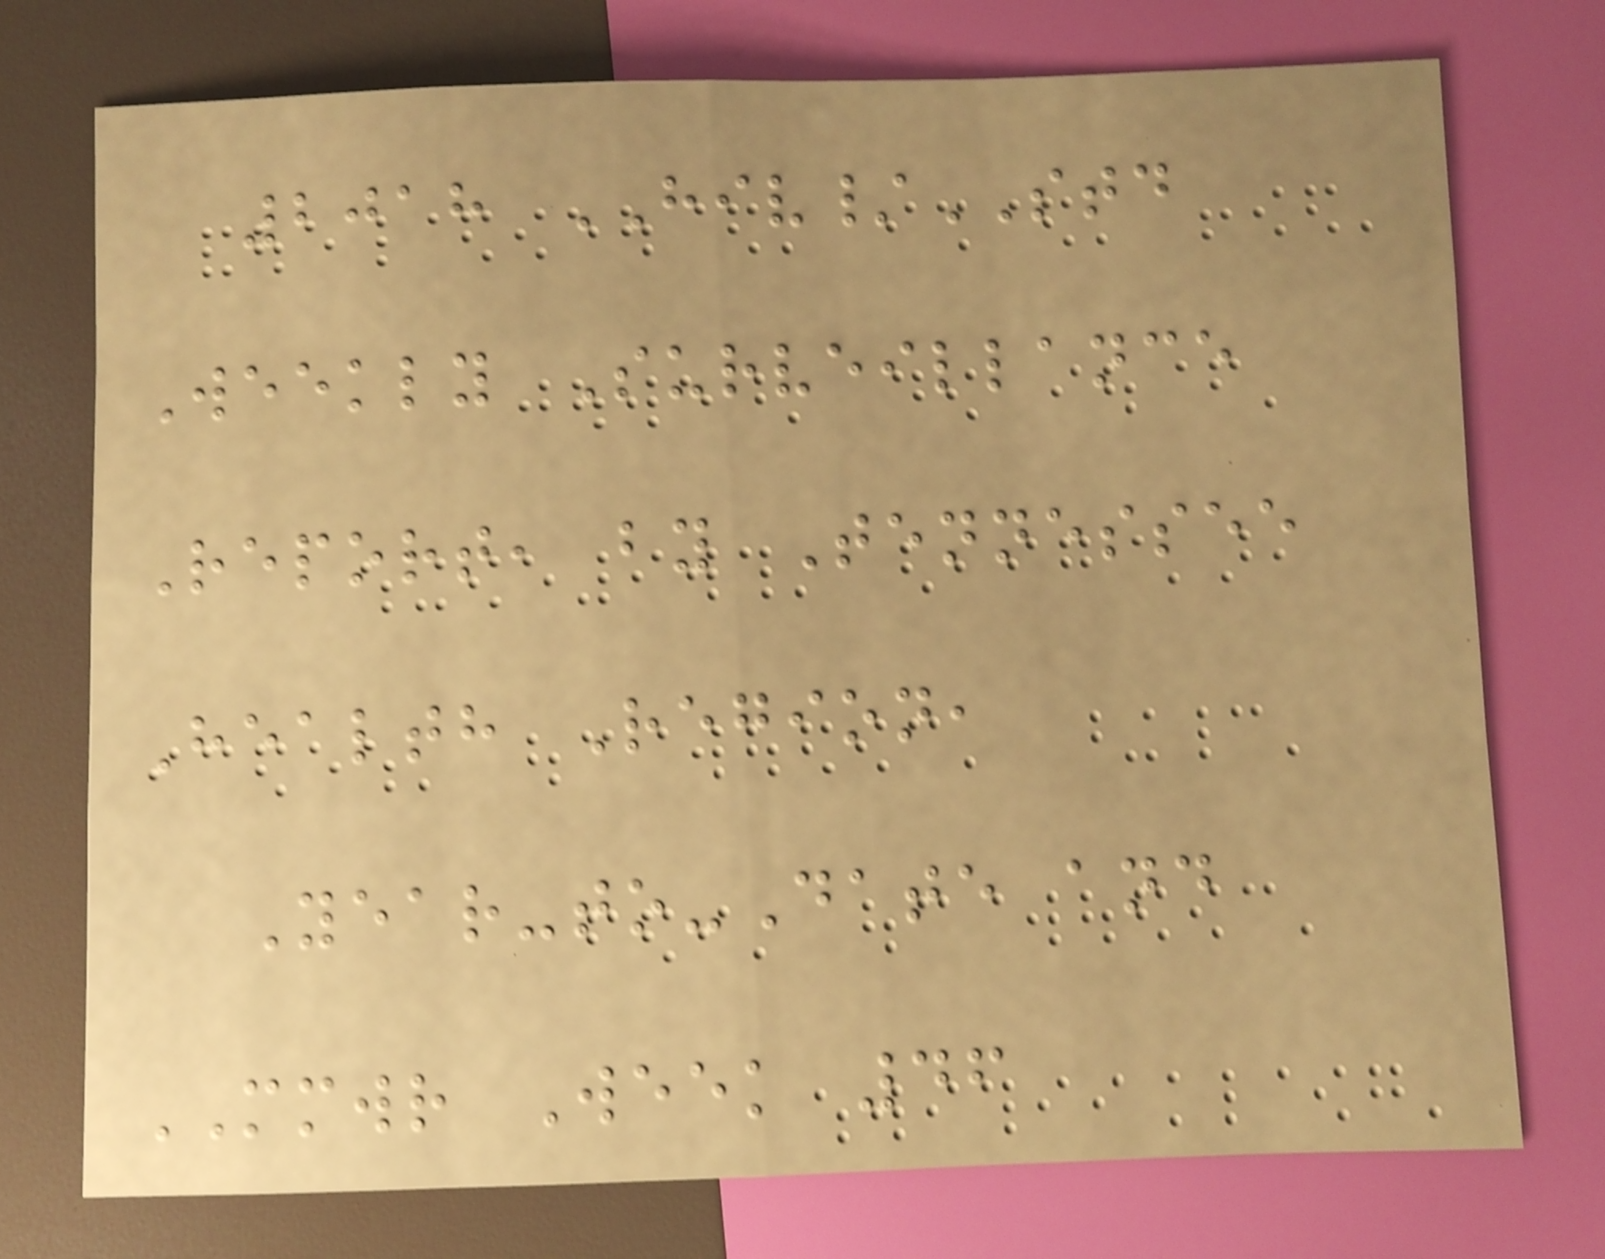2018 HIV/STD
Weekly Surveillance
Report, by Tennessee
Health Region,
Year-to-Date and
MMWR Week 46
